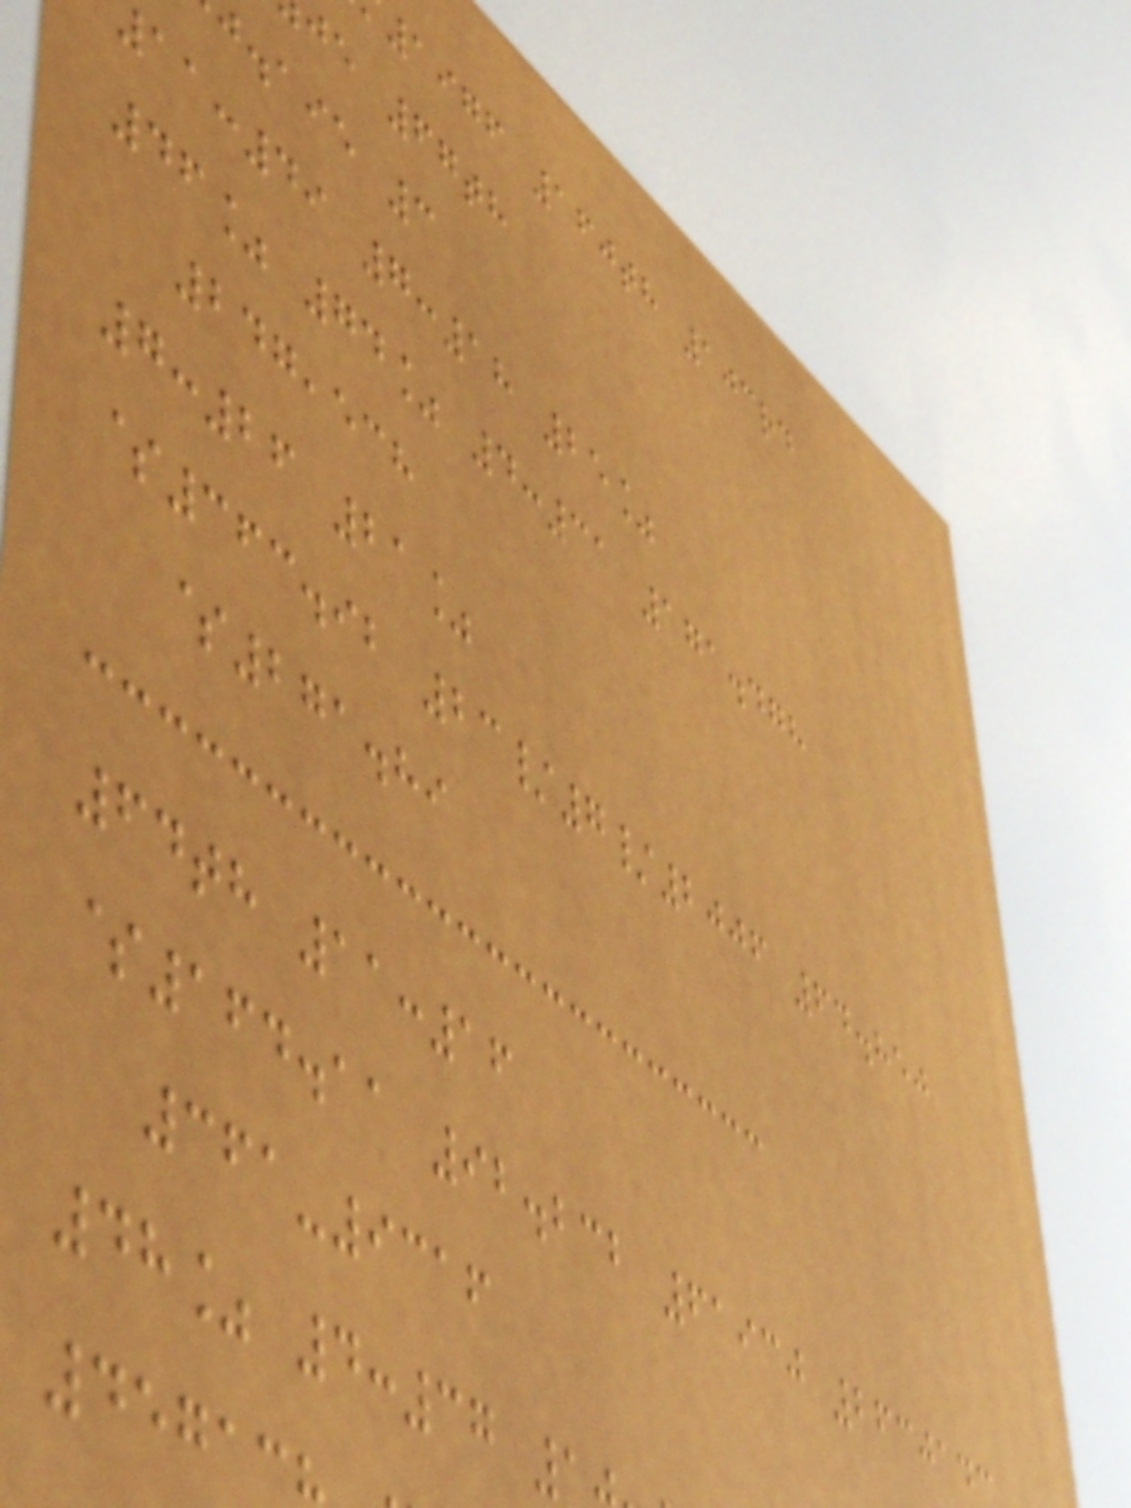1976 160th 103rd
je 67th
.aie 3
:49 7:18 25%
46% 74% 4:31 171.478
247,538
7:26 21%
$363.92 23/7/2006 64.850
$271.89
64th 11:16
$164.11 92.232 61930 263014
361-9316
48% 4:37
